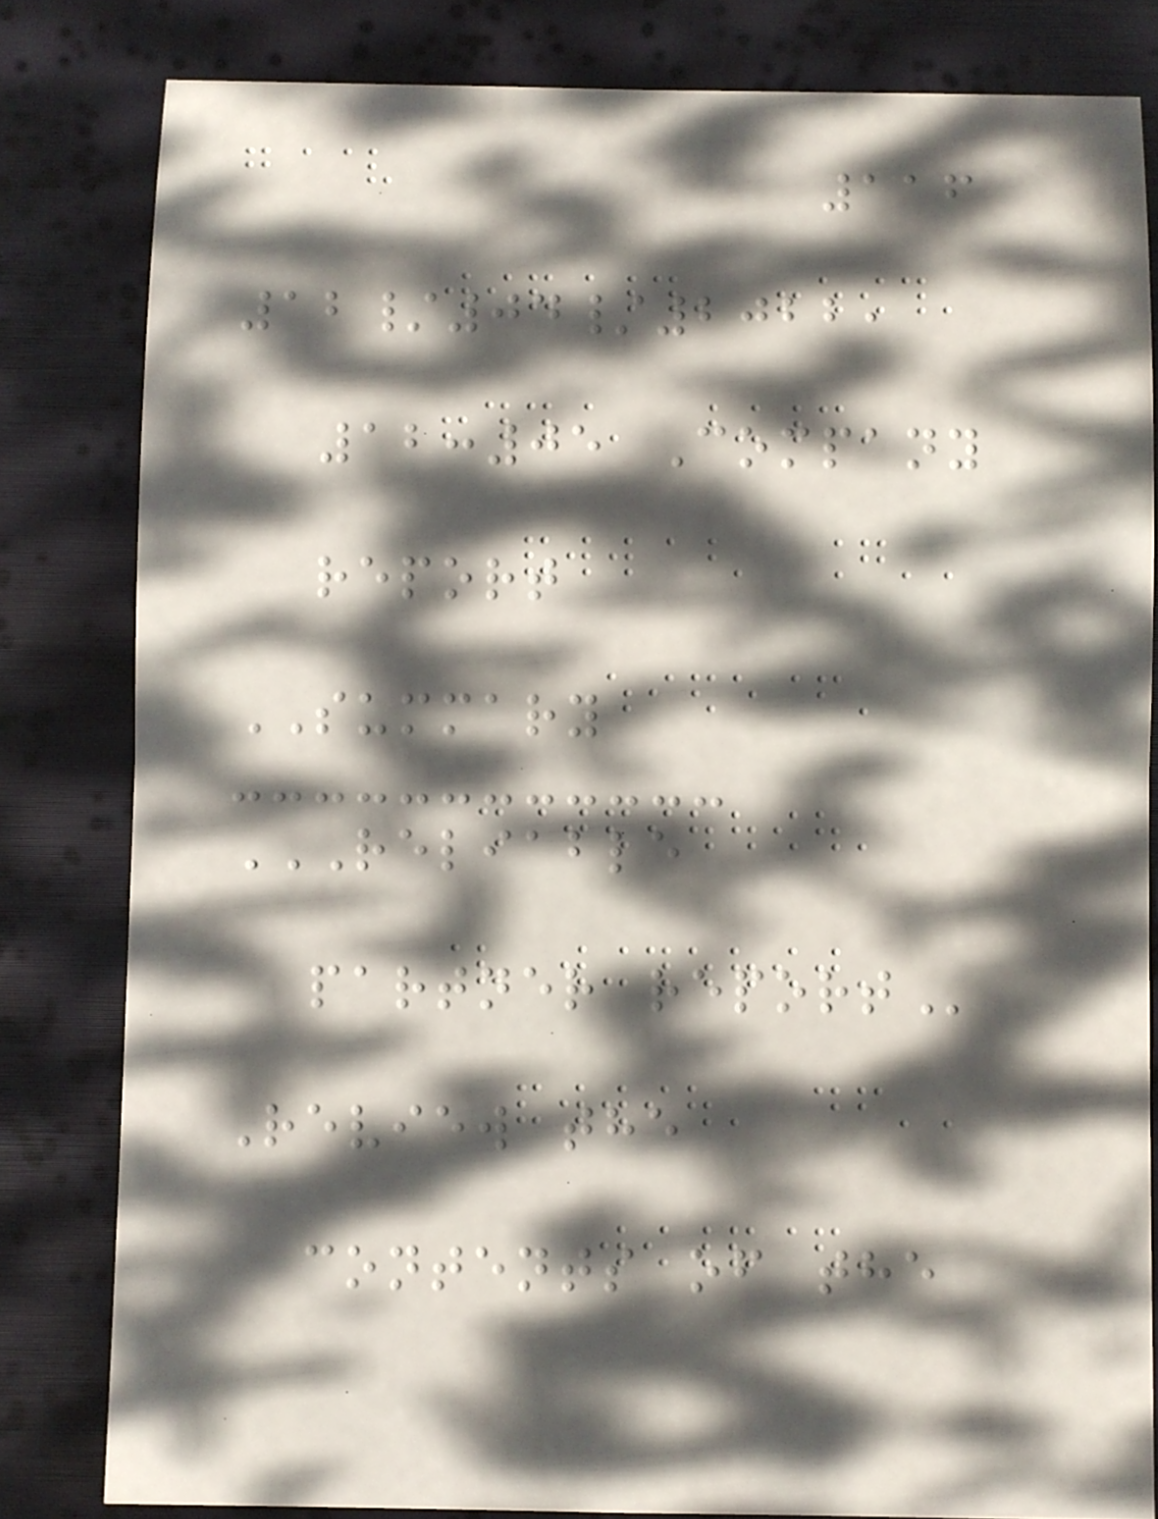116
12/04/2022,
12:05 Company
report
SUMMARY
RELIABLE
PARTNER REPORT
Review the
contents of the
